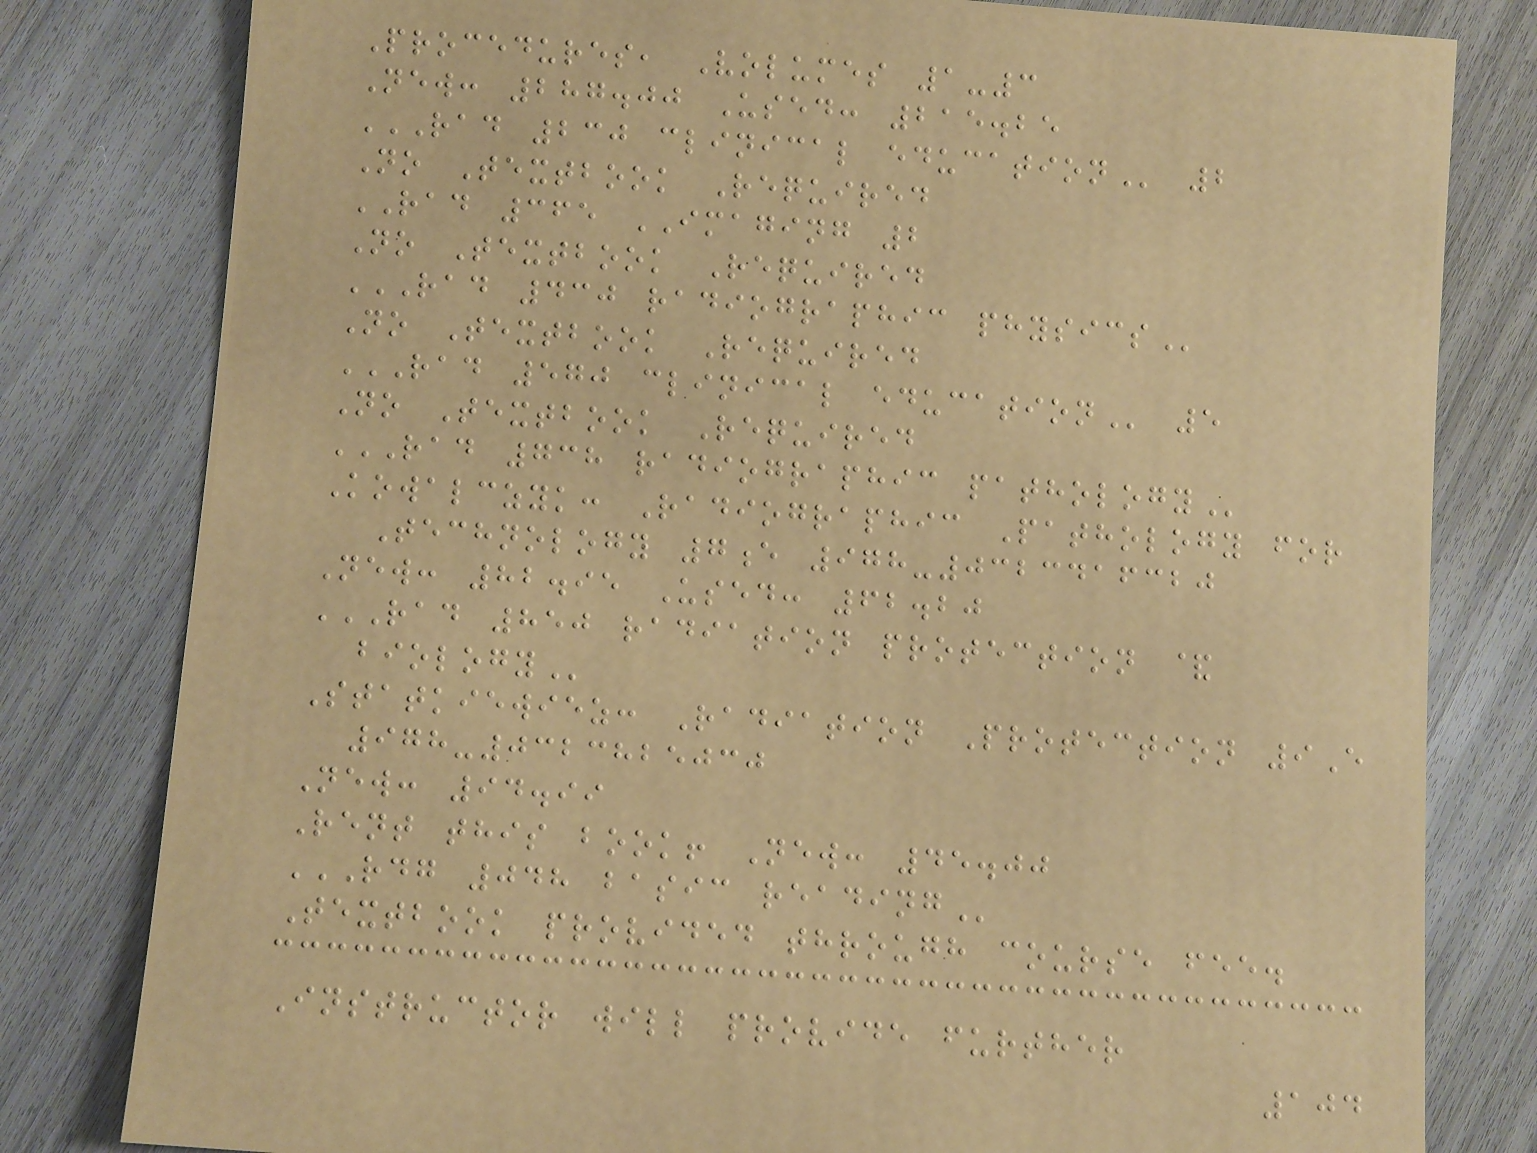Procedures, Volumes 1-3
New: 287.00 Used: 215.25
RAD 230 CLINICAL EDUCATION 2
No Textbook Required
RAD 365 IMAGING 2
No Textbook Required
RAD 430 RADIOGRAPHIC PHYSICS
No Textbook Required
RAD 570 CLINICAL EDUCATION 5
No Textbook Required
RAD 738 RADIOGRAPHIC PATHOLOGY
Kowalczyk: Radiographic Pathology for
Technology 7e 978-0323416320
New: 82.95 Used: 62.20
RAD 850 RADIATION PROTECTION &
BIOLOGY
Statkiewiez: Radiation Protection 9E
978-0323825030
New: 94.99
Rent this book! New: 45.00
RDG 048 BASIC READING
Textbook provided through course fee.
Instructor will provide further
104
